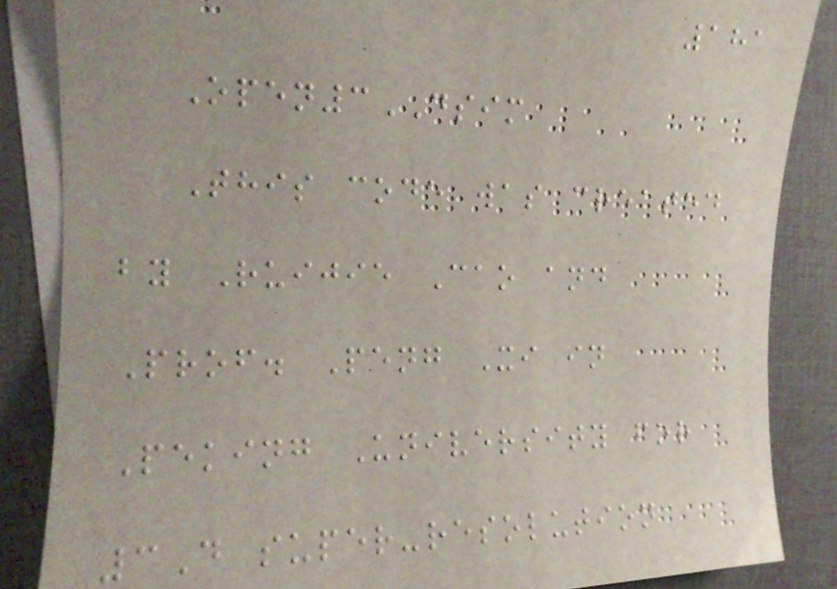181
Open3DSIM
This code was created
by Ruijie Cao and
Prof. Peng Xi in
Peking University for
3D super-resolution
